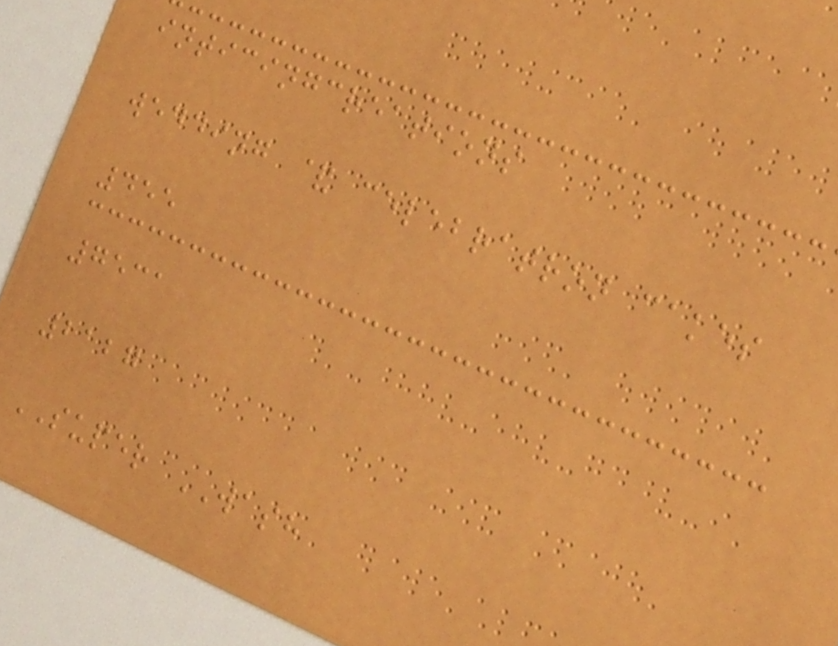inticingcreations
wedding & celebratron cakes
455
7531
2127
SUPER WASH
